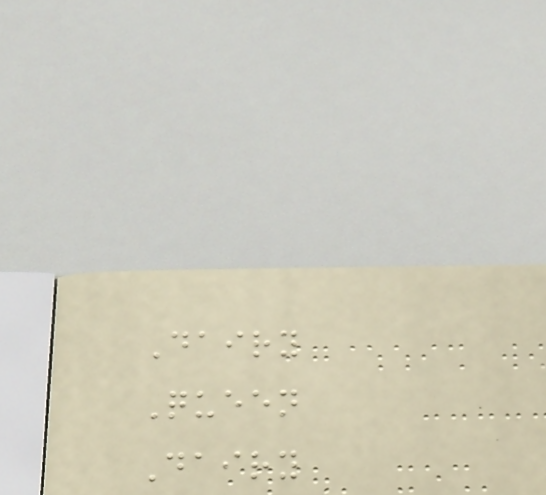Dairy
Queen
Dairy
